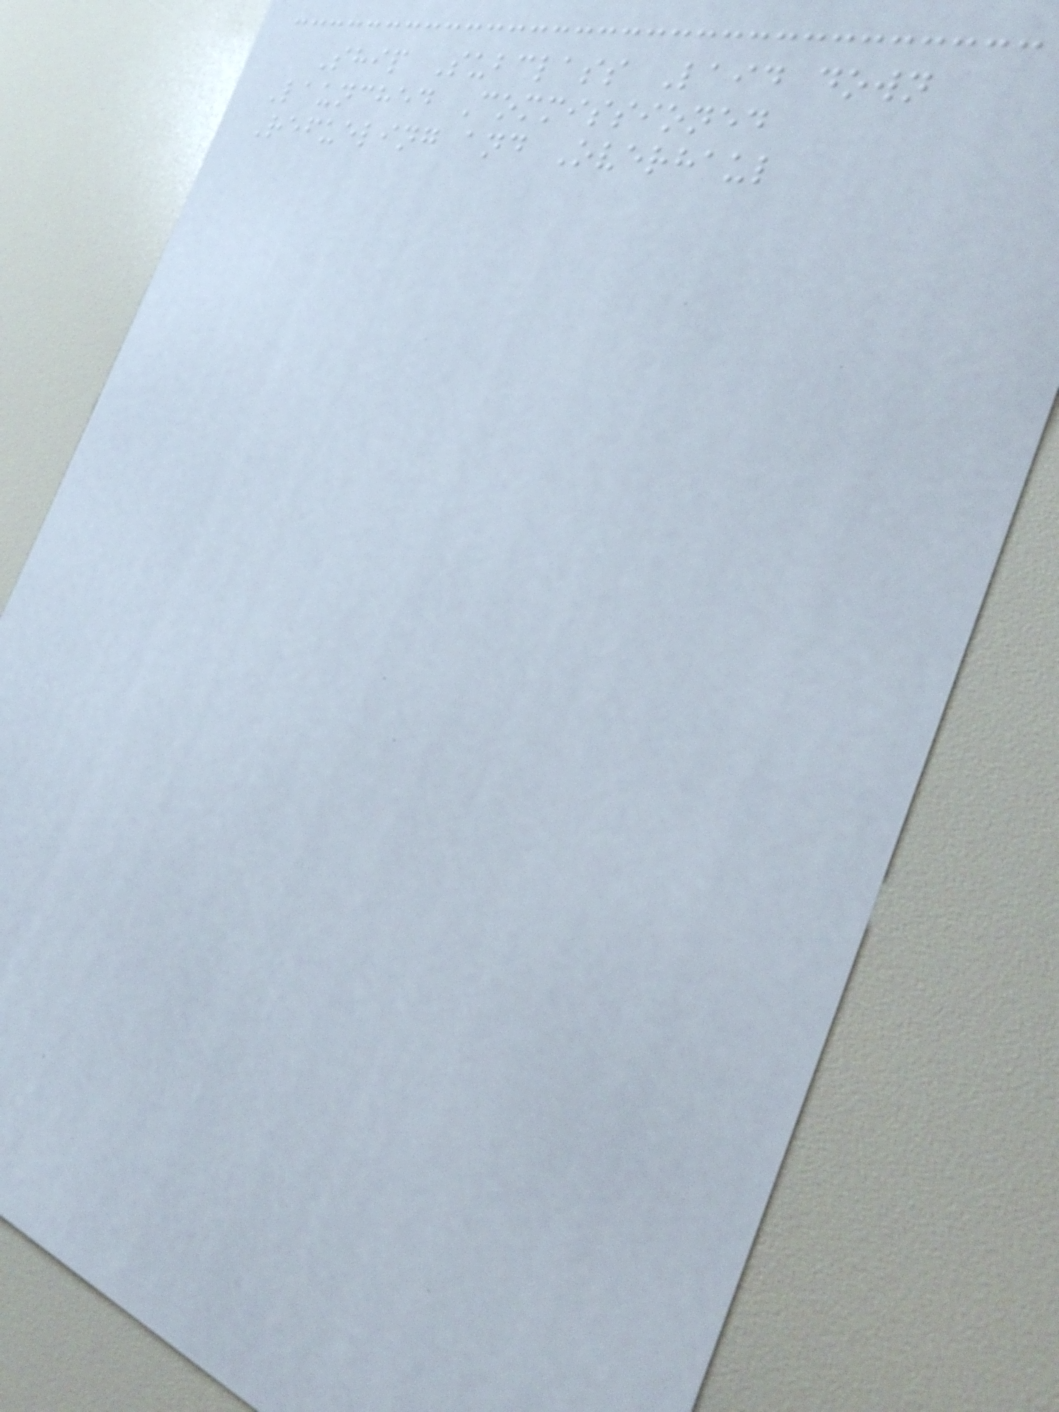Ship Subclass Laid down
Launched Commissioned
Refueling and Overhaul
